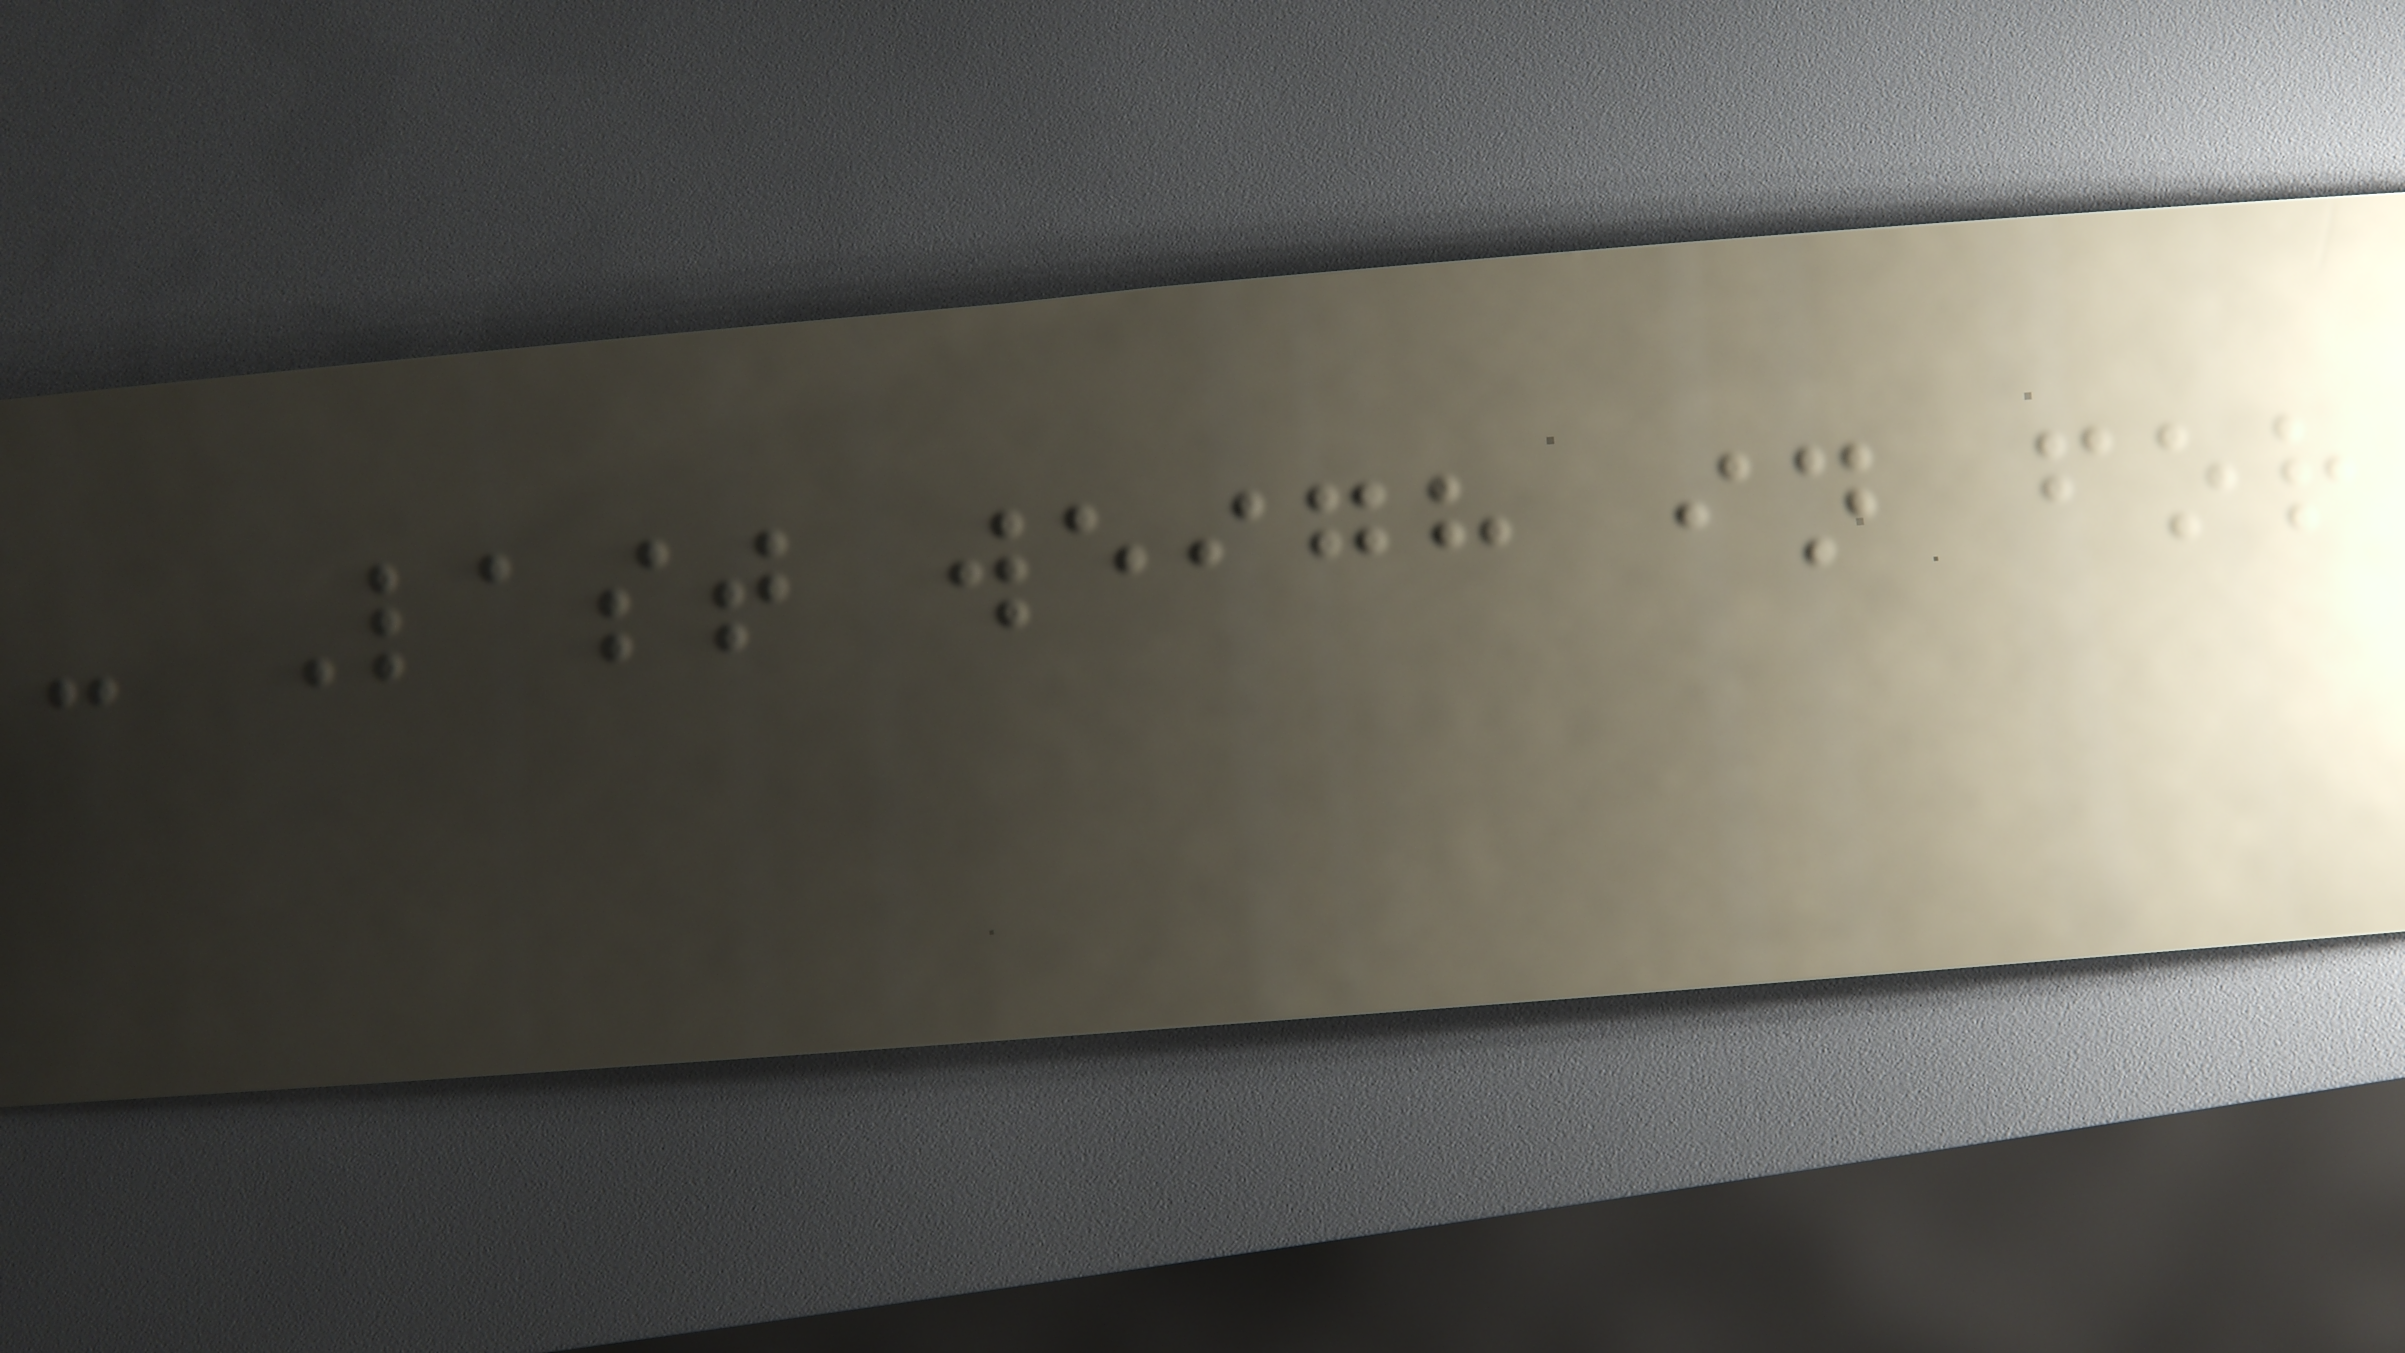- Last weigh in for
